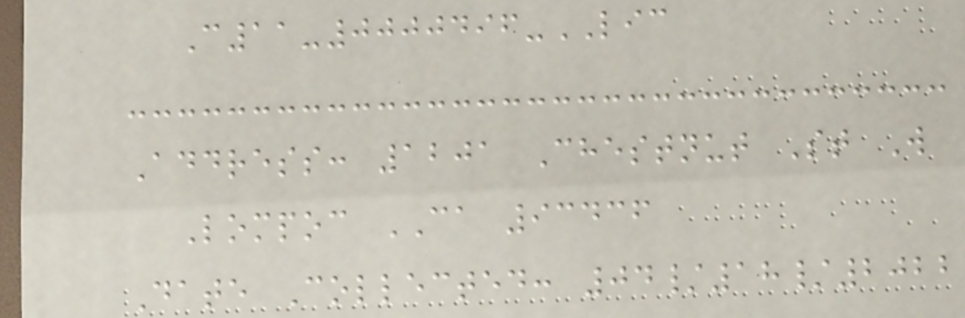C11-0000496-LIC
Address: 1201 Chestnut St W
Lompoc CA 93436
Date Collected: 04/18/2022
